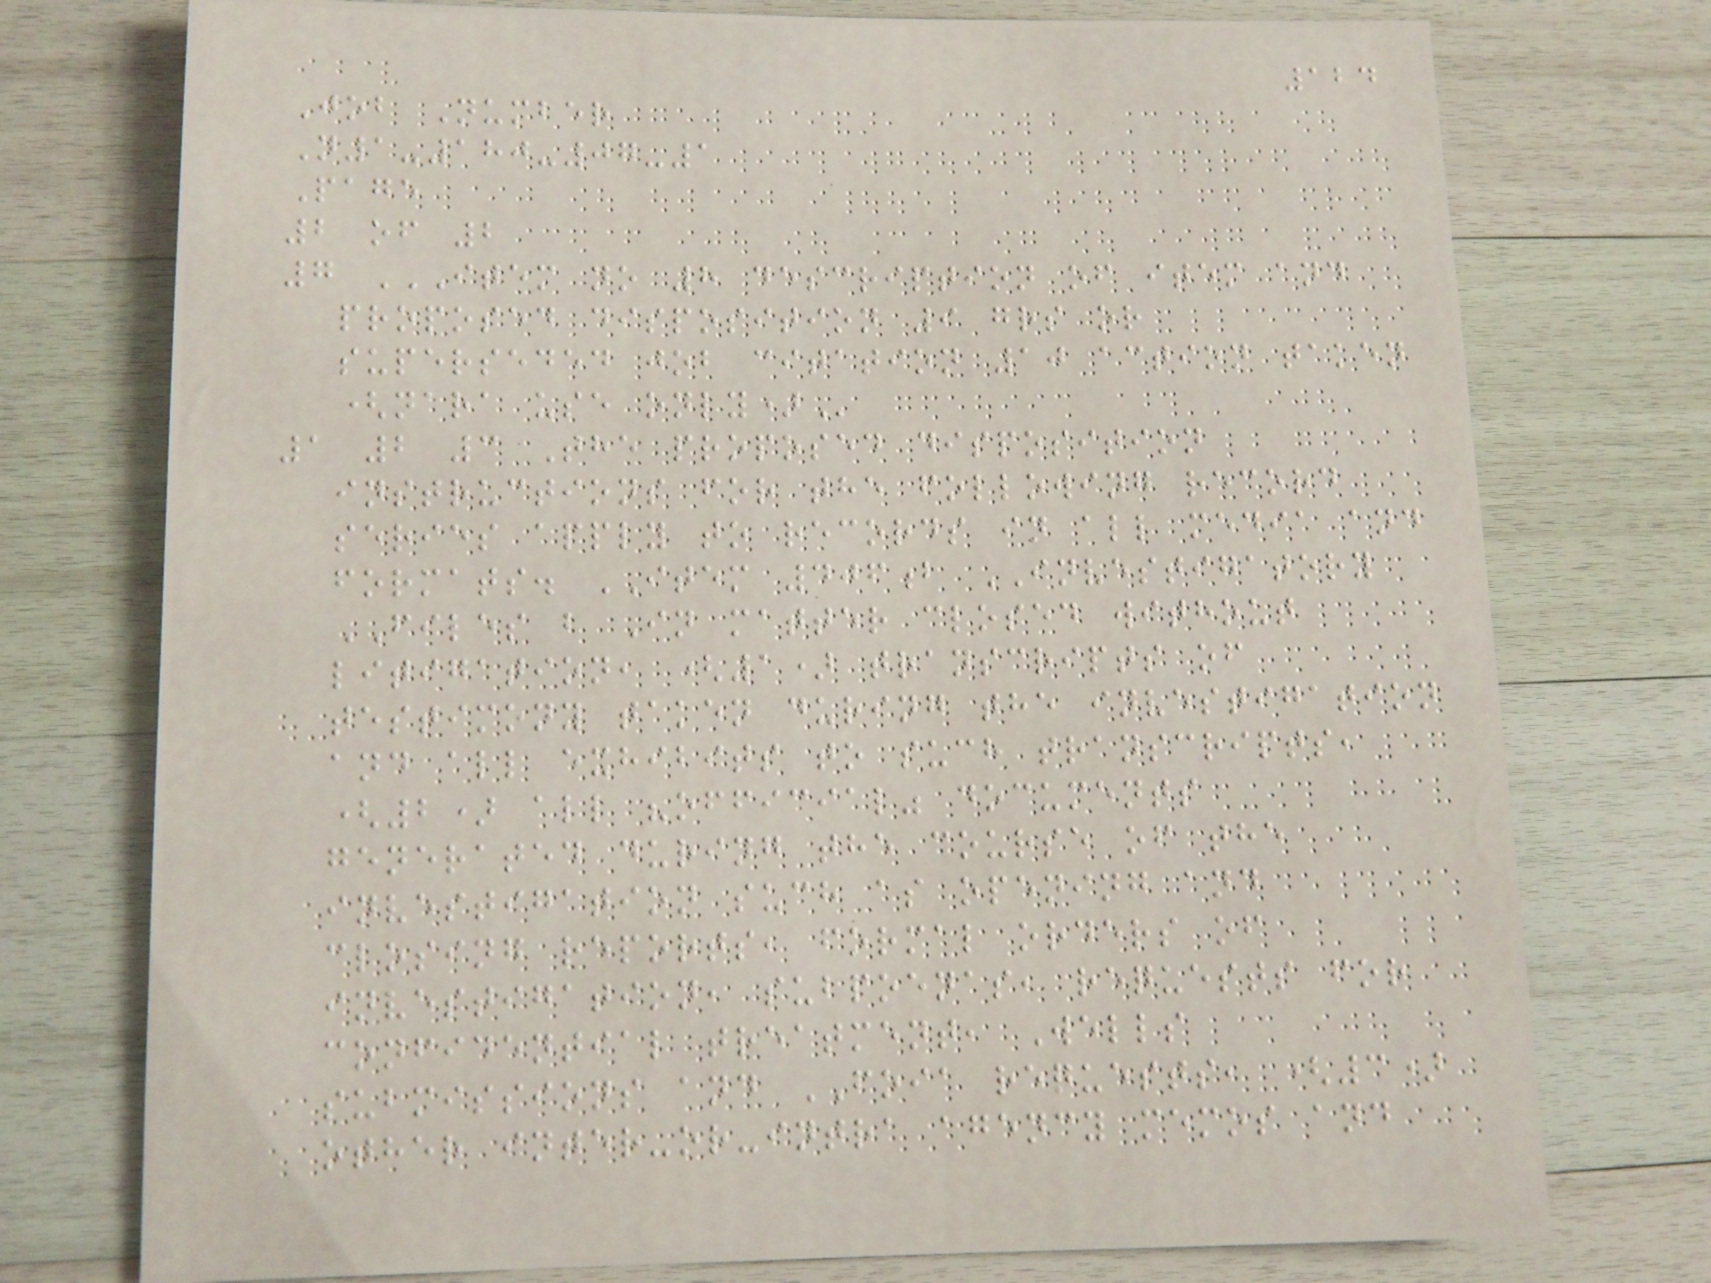124
Job Number
N1-180-07-1
Page
2 of 2
7 ITEM NO 8 DESCRIPTION OF ITEM AND
PROPOSED DISPOSITION 9 GRS OR
SUPERSEDED JOB CITATION 10 ACTION TAKEN
(NARA USE ONLY)
1 2 3 The proposed disposition
instructions for the following record
series apply to records in all media and
formats. ITEM 406b INVESTIGATORY
FILES b In matter closed without
litigation, (1) transcripts of
testimony taken during the investigation
and all exhibits to such transcripts,
(2) all "official" documents
generated during the course of the
investigation such as opening and
closing reports, formal orders of
investigation, subpoenas, requests for
confidential treatment, Wells
submissions and FOIA requests, (3)
other inter-or-intra agency memos and
